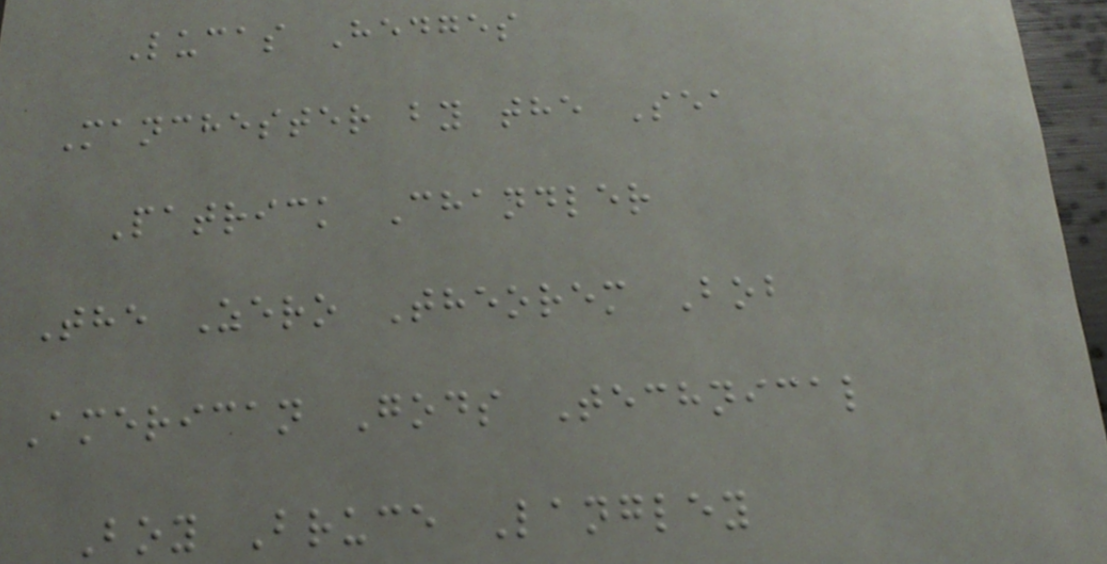Lucas Hedges
Manchester by the Sea
Patrick Chandler
The Zero Theorem Bob
American Gods Technical
Boy Bruce Langley
